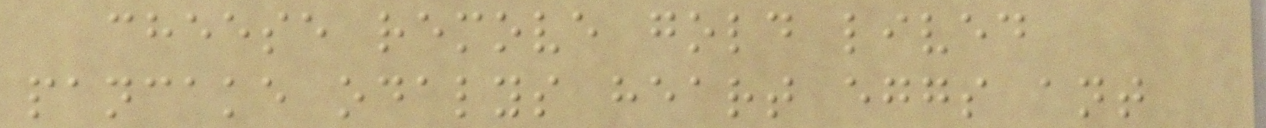cheese remove gold lived
pancake odalys heart eggs ant
